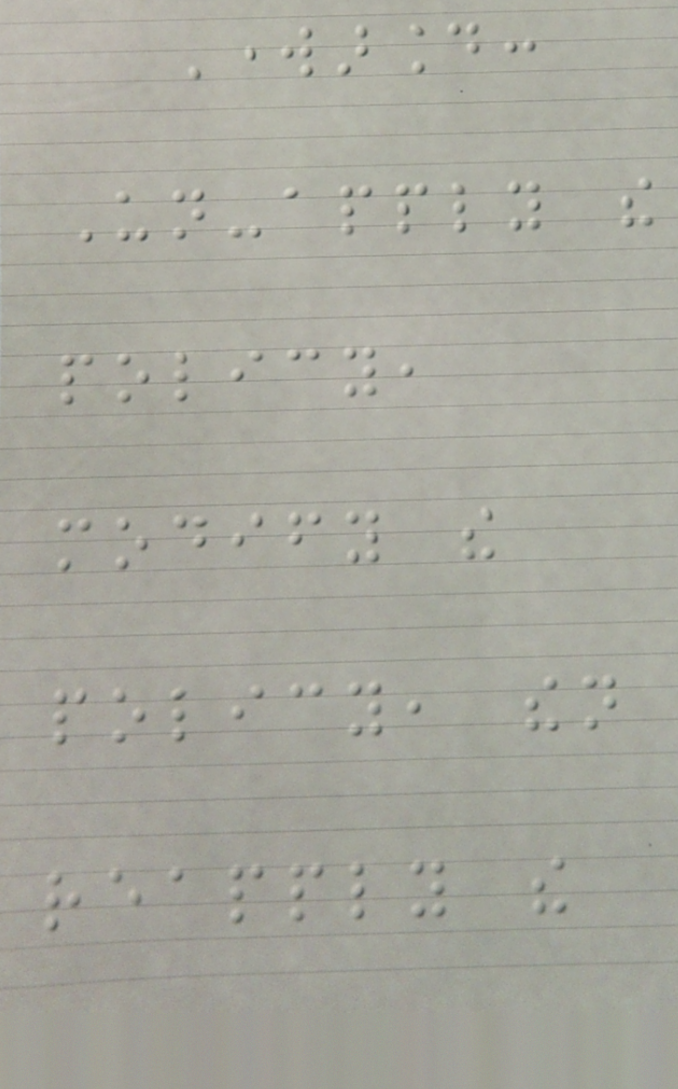Workaround:
Un-apply the
policy,
modify the
policy, then
reapply the
